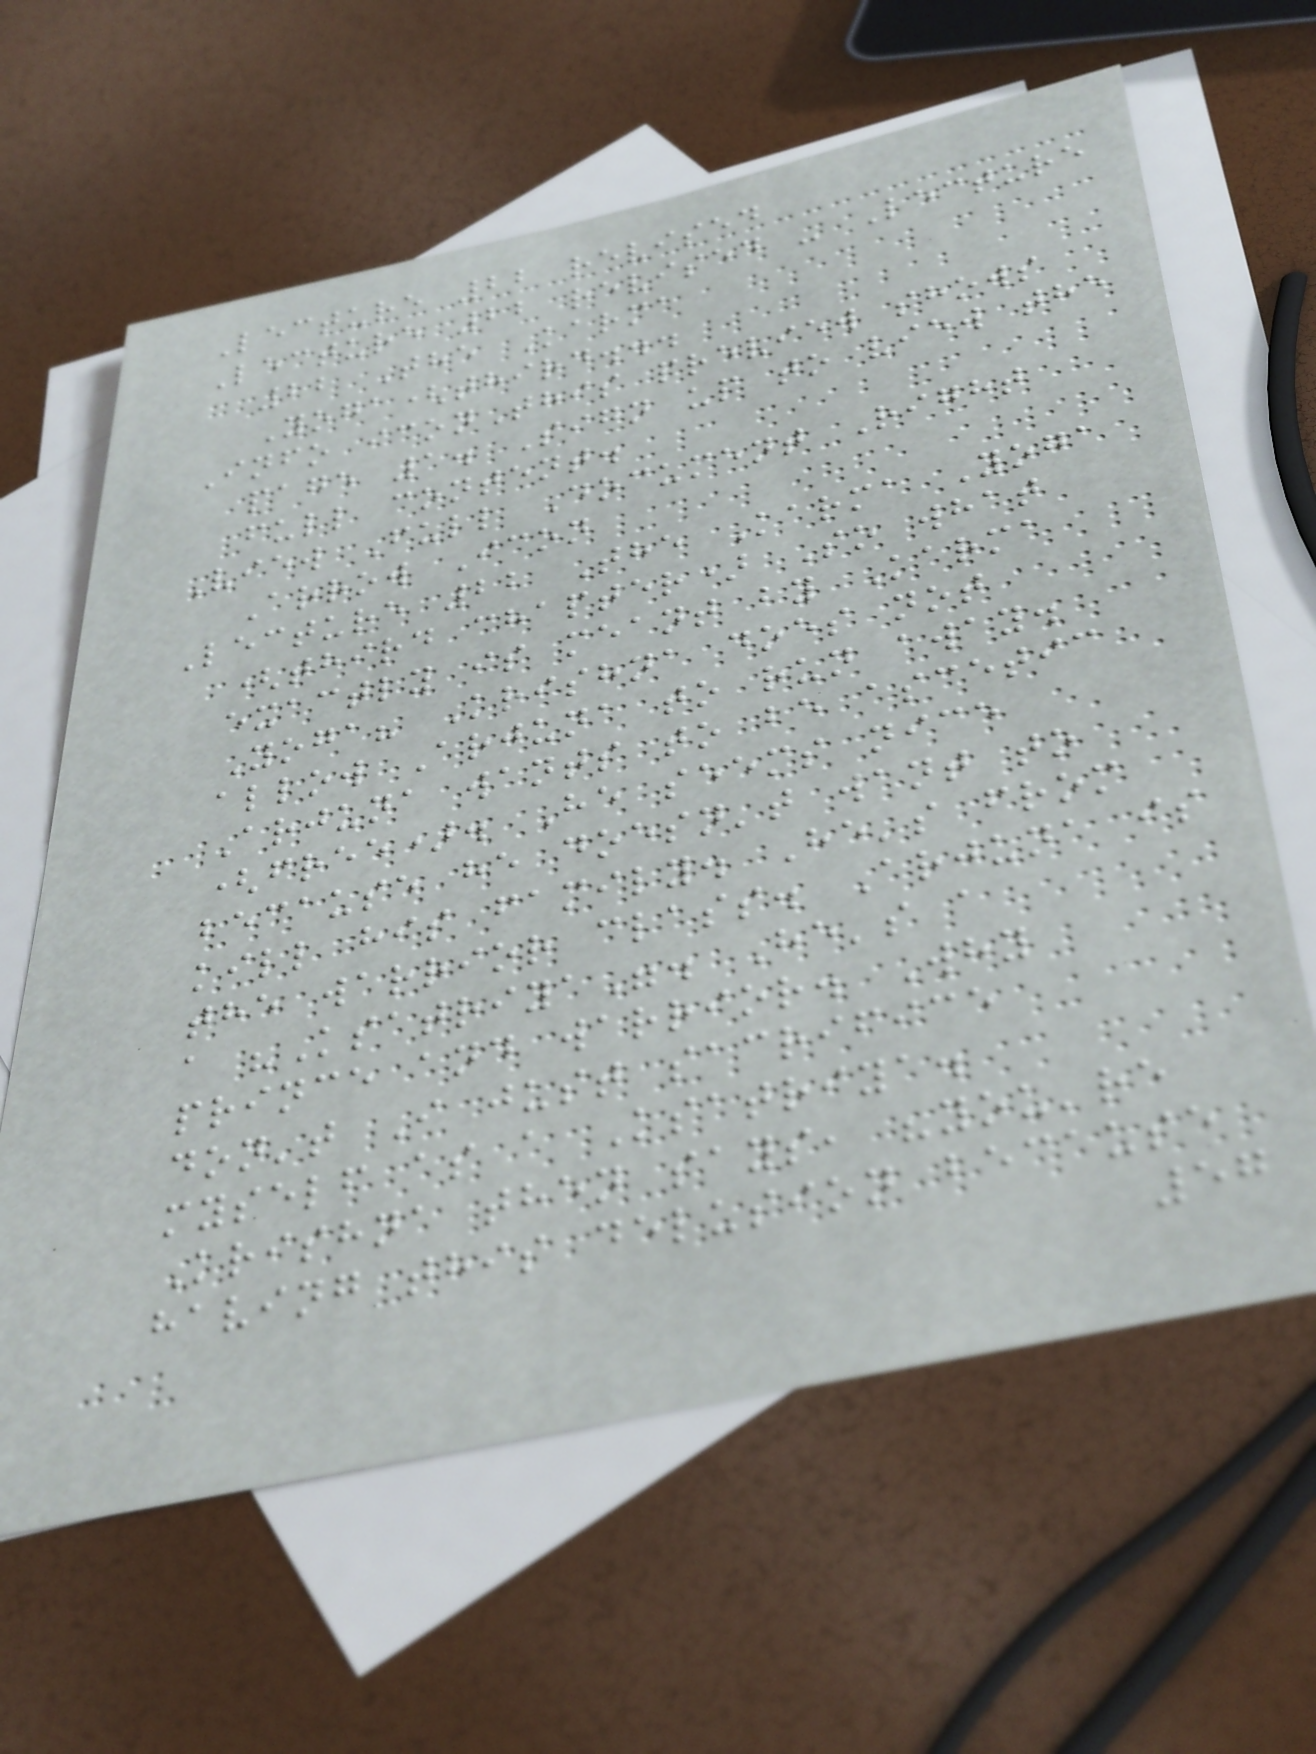Lecture 22 revised
Lecture 22 revised - Lecture
22 The Karma
Yoga(third...
Info iconThis preview shows
page 1. Sign up to view the
full content.
View Full Document Right
Arrow Icon
Lecture 22 The Karma Yoga
(third chapter) So what
exactly is meant by Karma
Yoga? Krishna does not
allow Arjuna to run away.
Arjuna wants to be ascetic
(free). He seems nice
because he doesn't want to
kill his family. He's from
the warrior class. Arjuna is
a "Ksatriya". He's a
prince and warrior. Why
don't I just sacrifice
myself as a Ksatriya.
Krishna then says, "you're
having this delusion because
57
